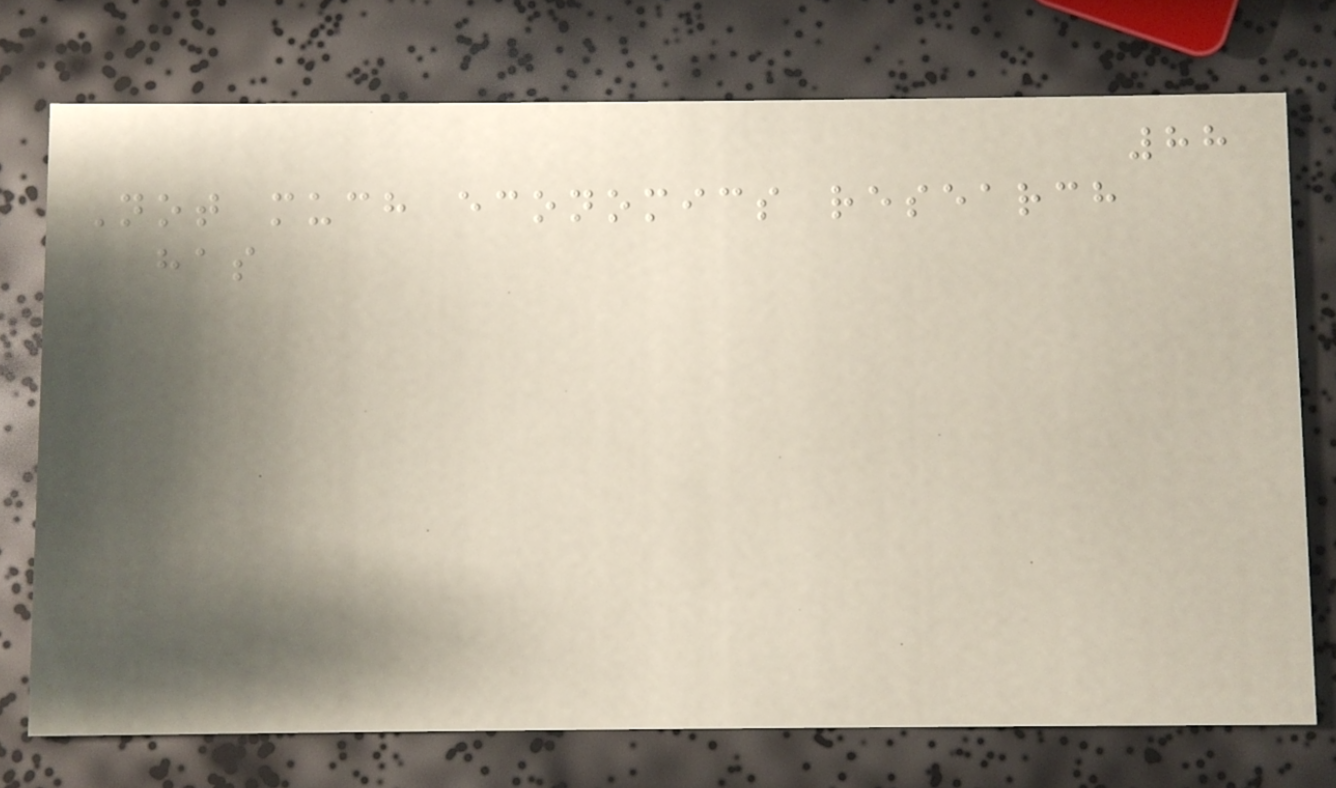88
Not much economics research
has
